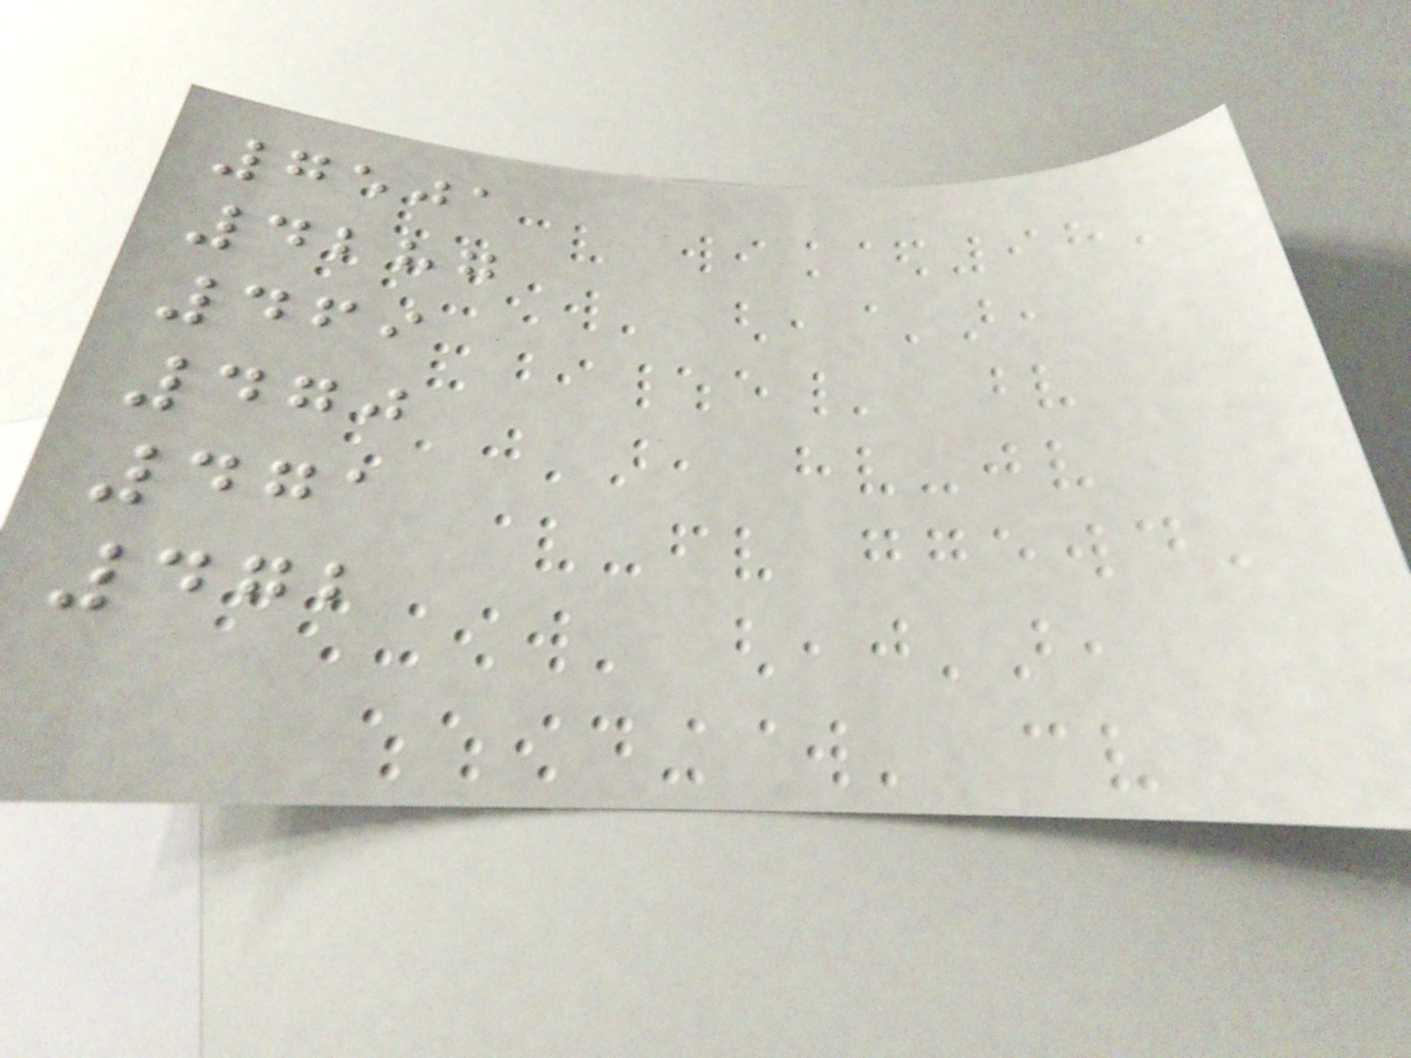7501
4287
469
470
471
472
